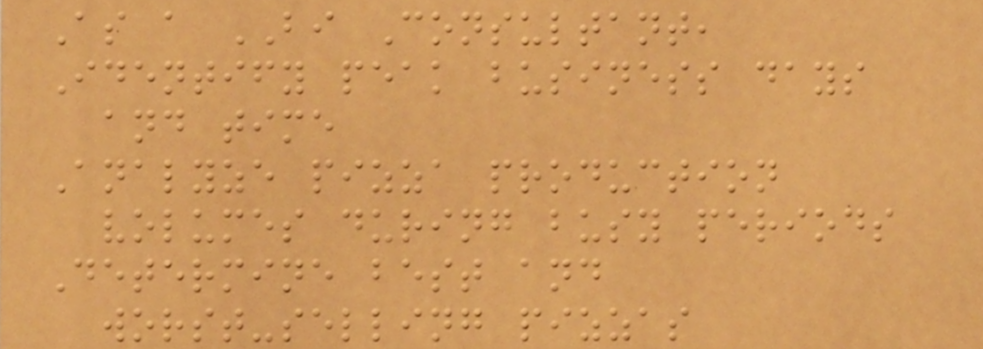As a BI Consultant,
Identify peak business days
and time
Analyze pizza production
volumes during busy periods
Determine best and
worst-selling pizzas
